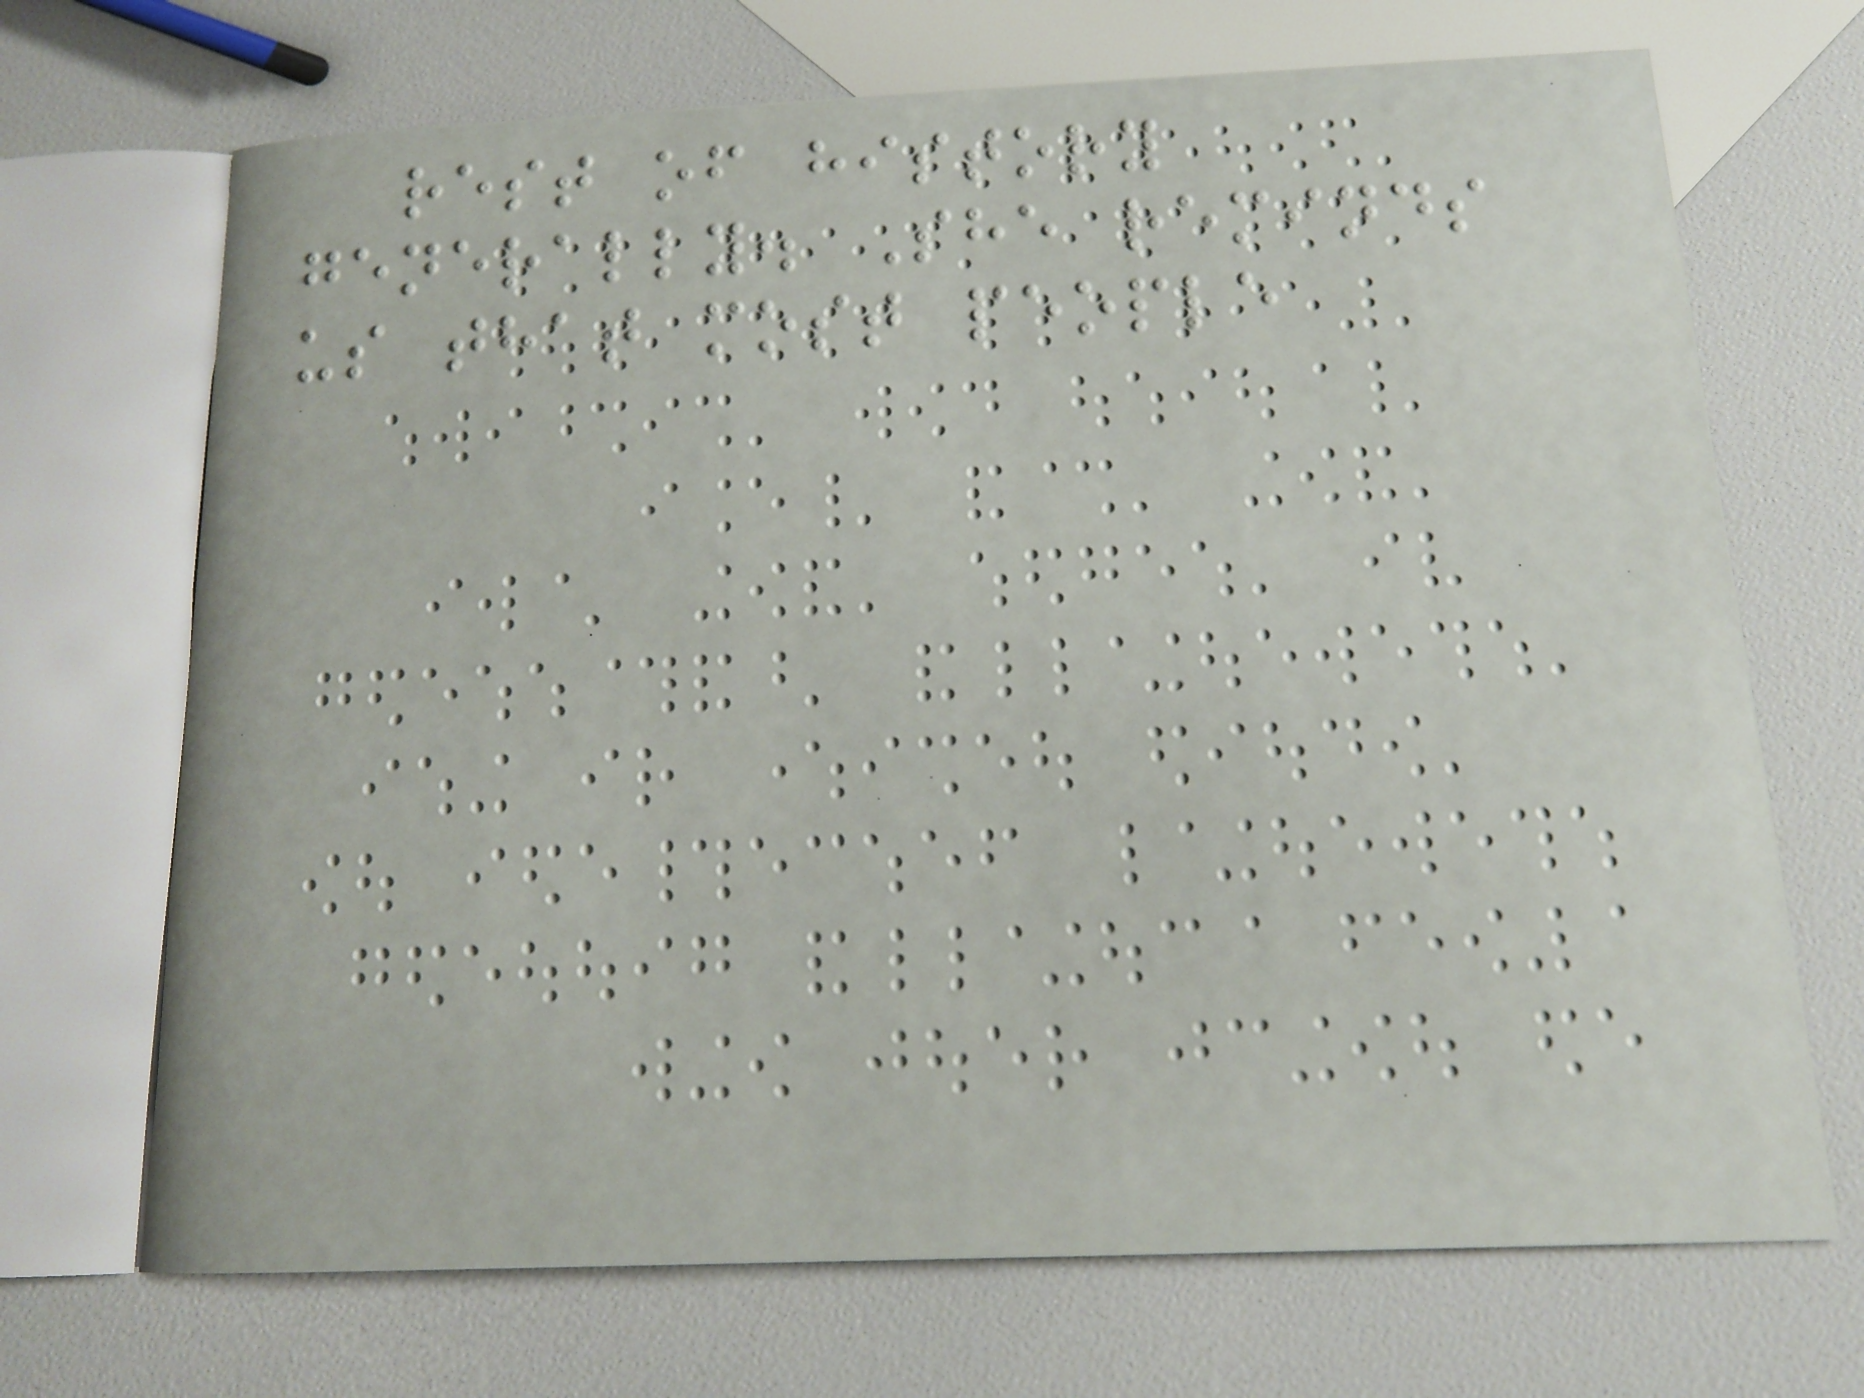rest of history
generally. She reminds
us that most people
